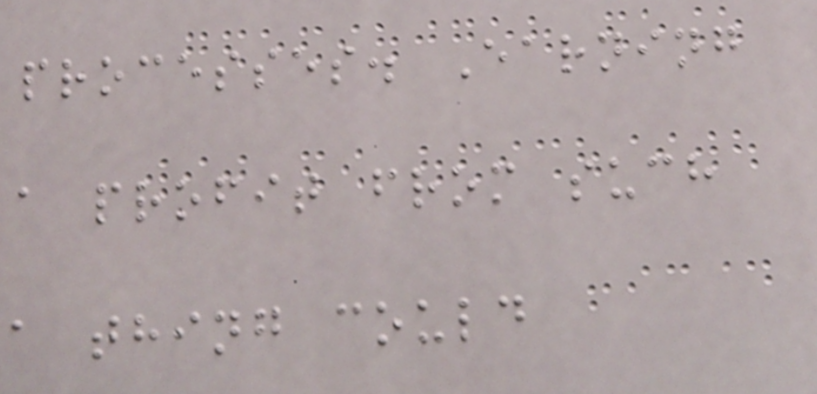processes. Earning
a profit from such
a thing could
